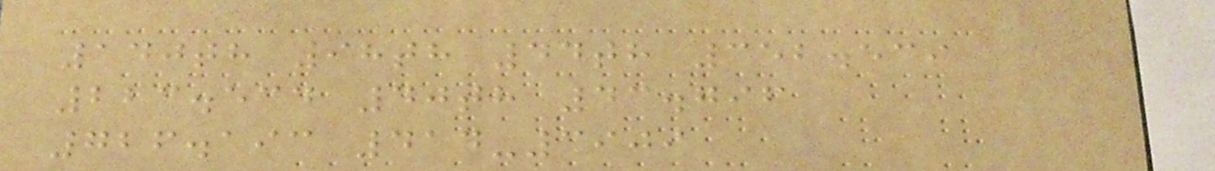140th 98th 44th 352.539
223.534 40th 43.796
726.193 414-3909
